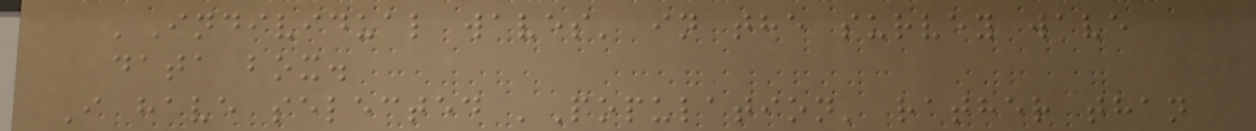'Individual waves' in the survey wave
data box.
I have selected 'Population' rather than
